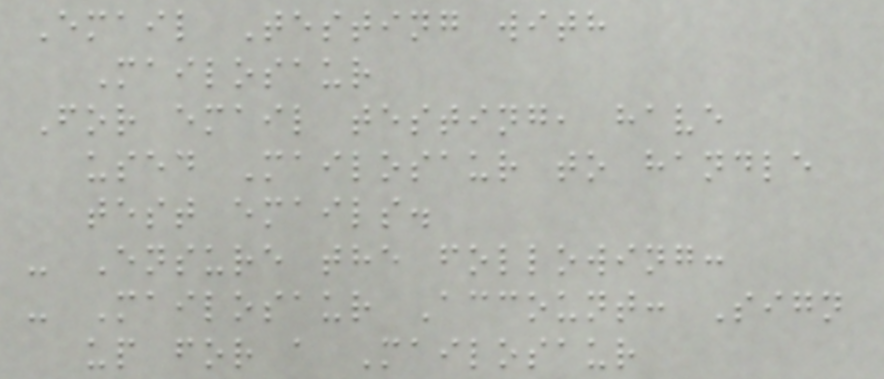Email Testing with
Mailosaur
For email testing, have
used Mailosaur to handle
test emails.
- Ensure the following:
- Mailosaur Account: Sign
up for a Mailosaur
